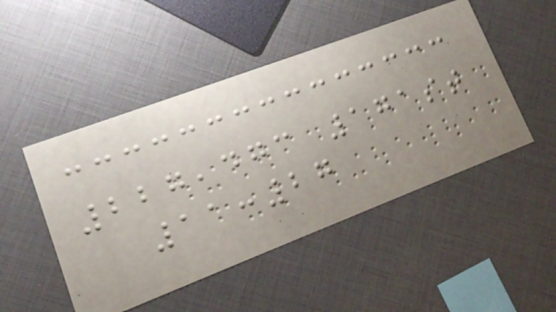227,473 171st
11:27
